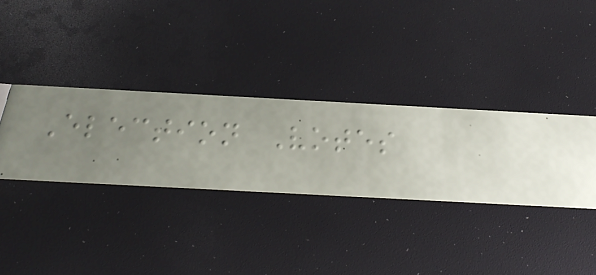Election Votes
